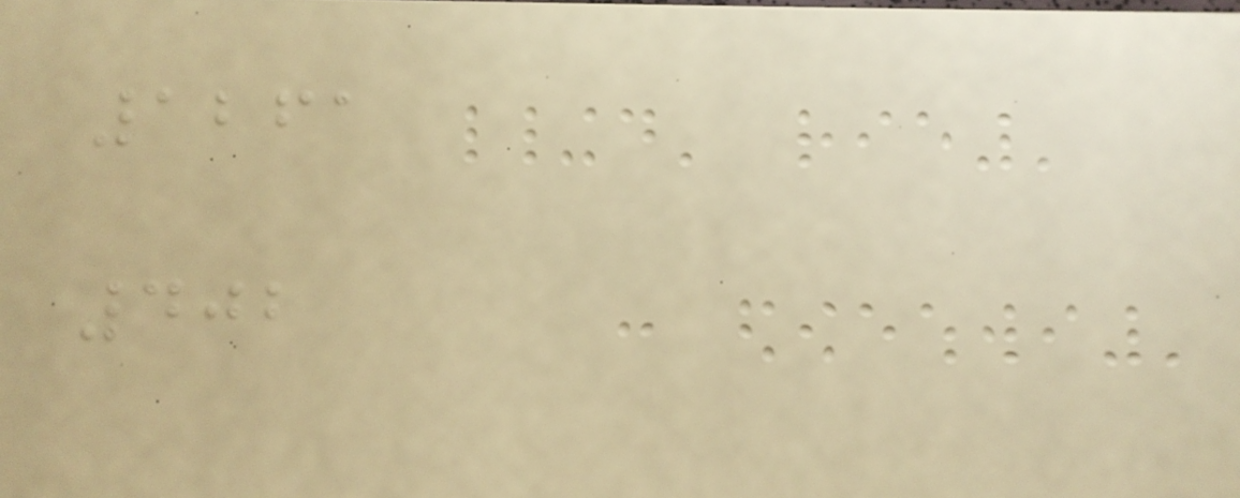1261
402
